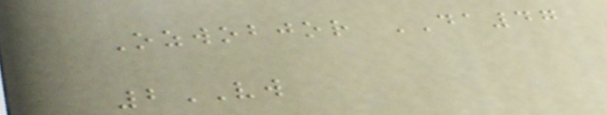Ozwobjor DA47
2VW
